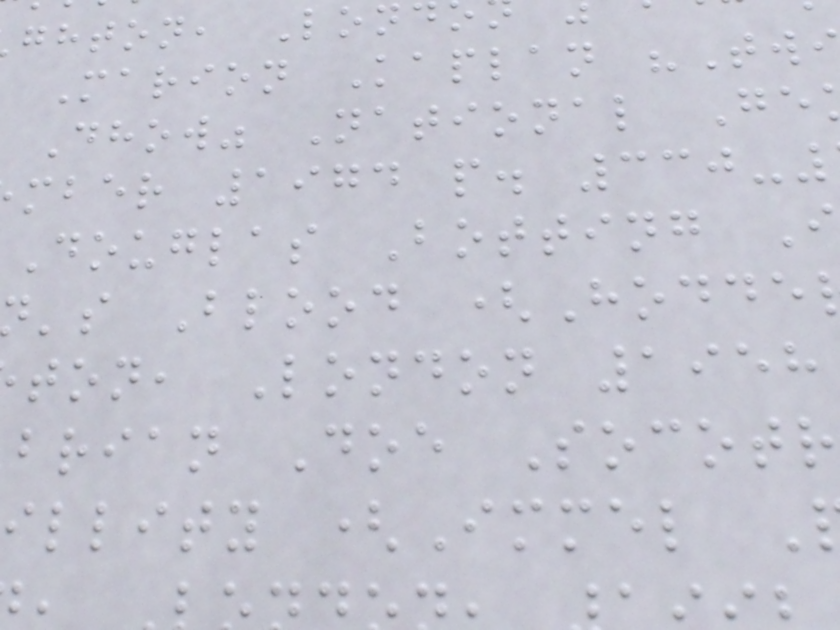ghton, Lon
Marion Kaplan "Tw
Dhow" National Ge
mber 1974 p. 330-
Douglas Botting
's Blood (Hodde
ton, London 1958
brian Doe Socotr
illity (Immel
